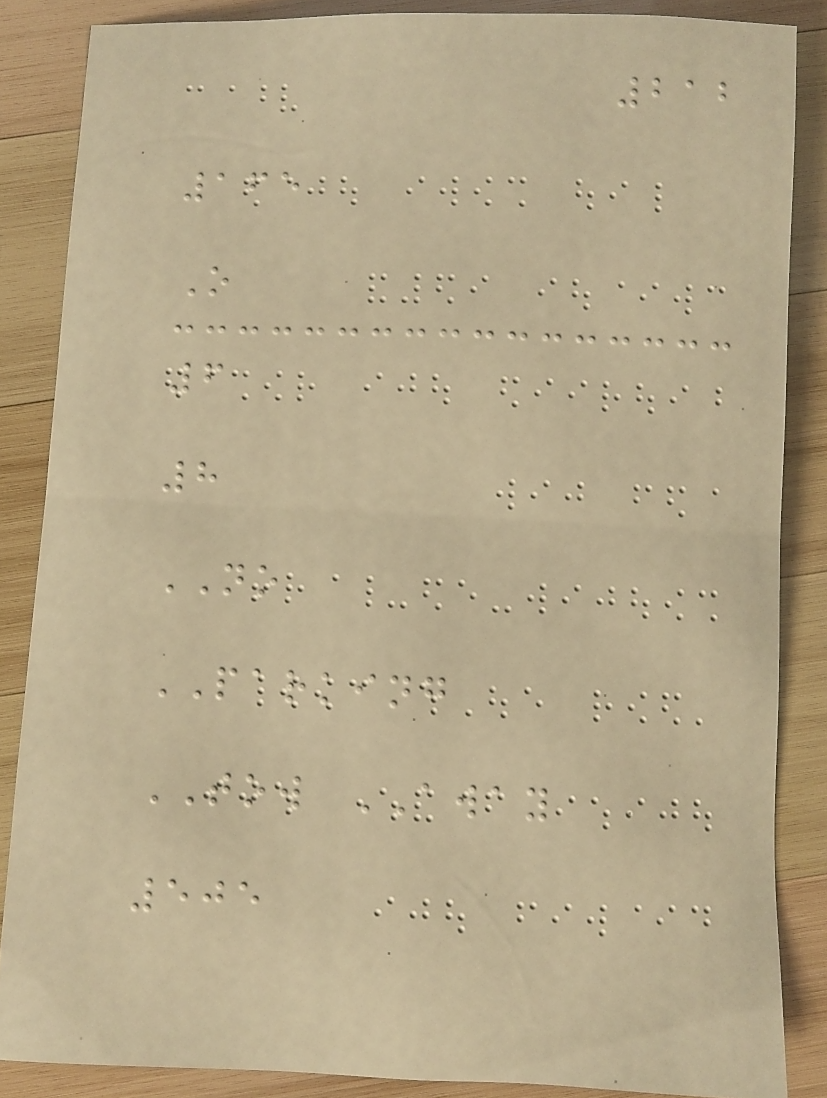212
165
O
6
8
NO
PARKING
TOW AWAY
505
